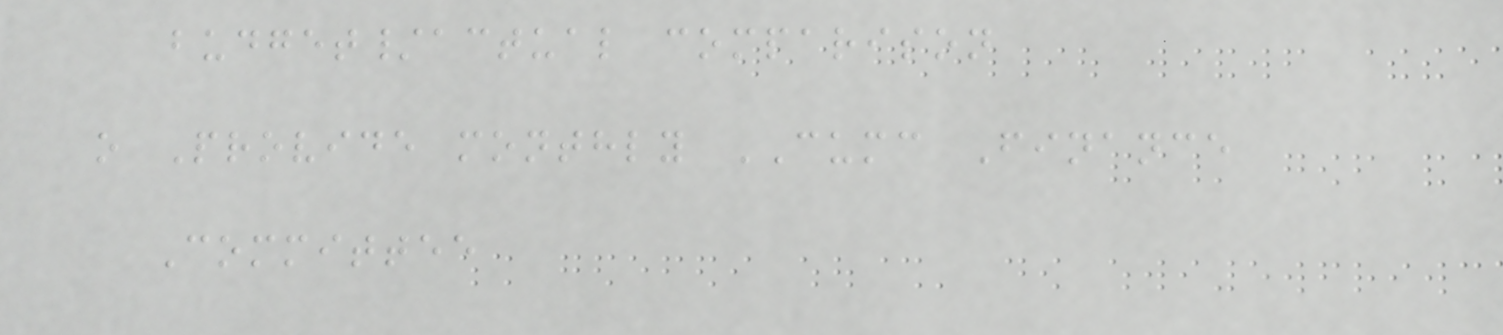budget/actual comparison
o Provide monthly CUMC Finance
Committee
